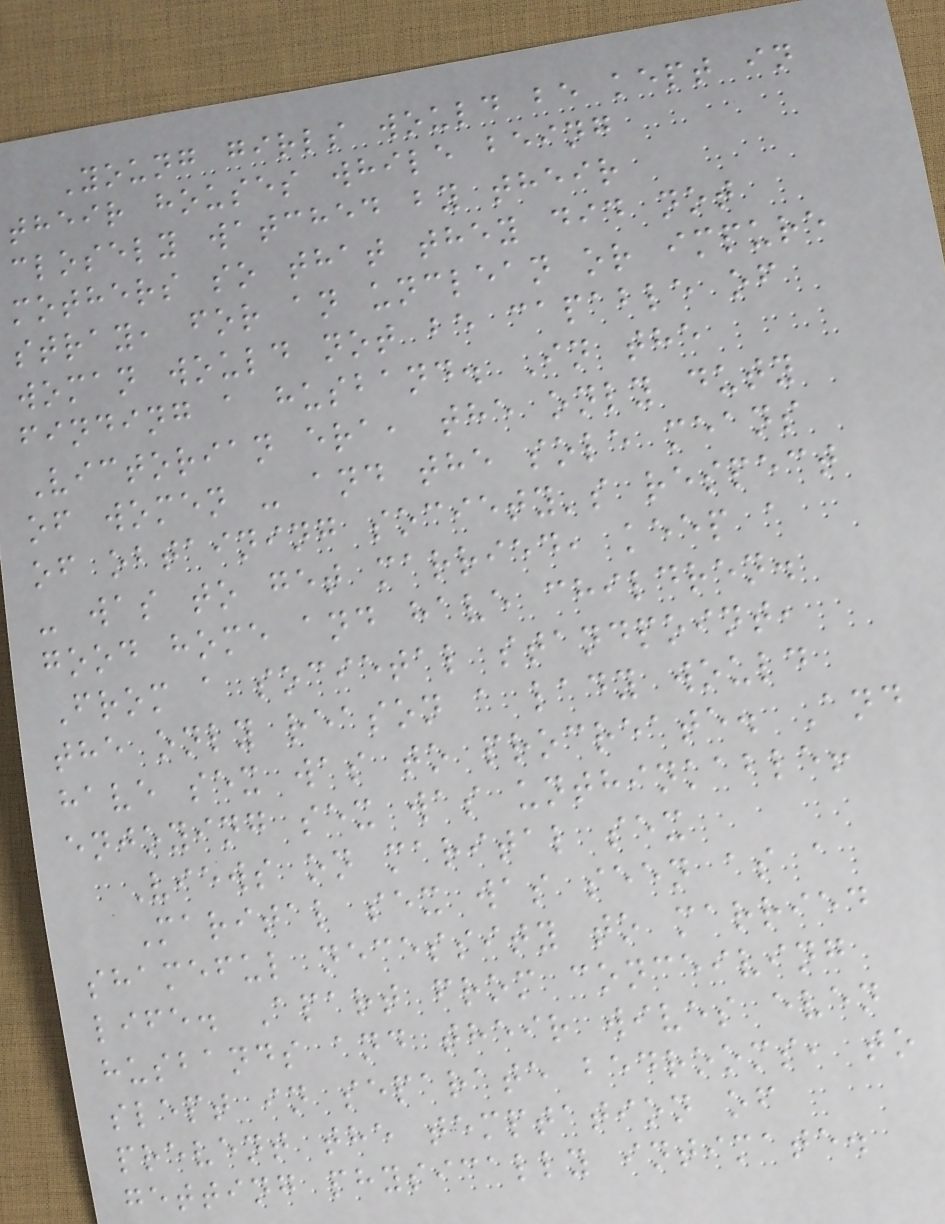Young girls would be kept in
their houses while being
closely watched by their
mothers so that they did not
stray, for an unclean or impure
woman would not be capable of
finding a husband. In the
Victorian era, the only duty
of women - and the sole means
of obtaining society's respect
- was to get married, keep a
good home and have children.
From a societal standpoint,
the only reason a lady would
have sex was to procreate. And
enjoying sex was unthinkable!
Views on marital sex
Marital sex was seen as a
shameful necessity to married
life. Apart from conceiving
husbands and their wives even
slept in separate bedrooms, to
prevent the temptation of
getting physically intimate.
